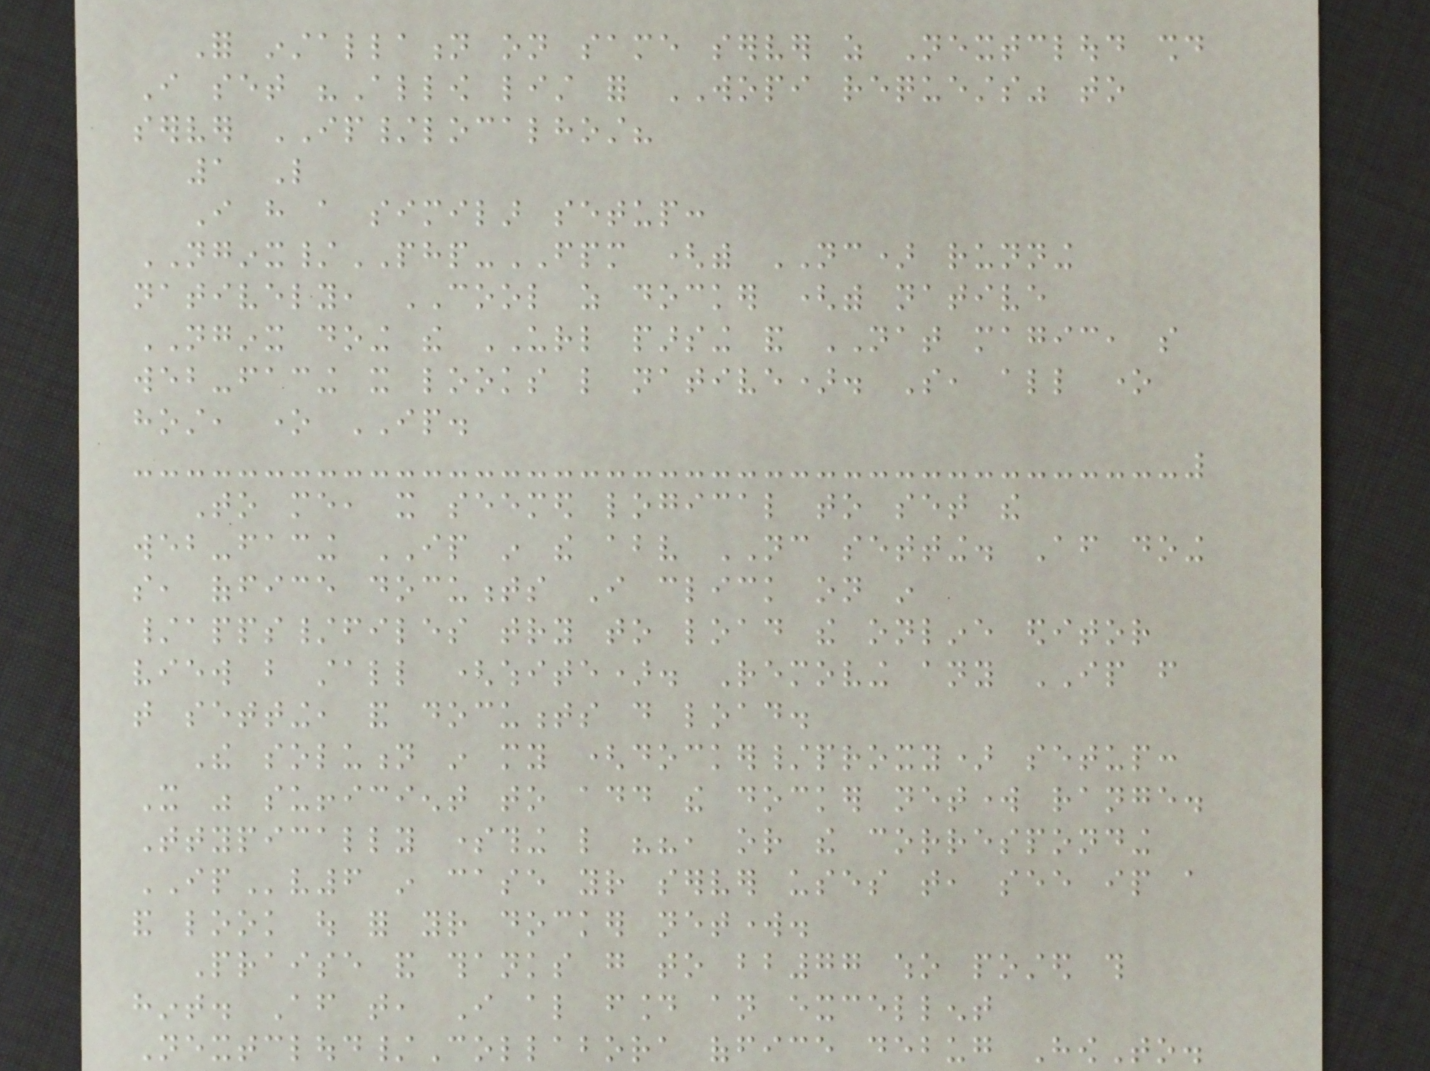For installation on same server as Nextcloud should
I set "Allow list for WOPI requests" to
server IP/localhost?
1 Like
I have a similar setup:
NGINX/PHP-FPM (with NC) running
natively, COOL as docker (with native
NGINX doing the URL parsing and NAT magic, so
web-facing it looks like native). So, all one
host, one IP.
To me, it seemed logical to set the
web-facing IP in the above NC setting. After doing
so, office documents I click on in
/apps/files try to load the online editor
view but stall (white). Removing any IP from
that setting, and documents do load.
The solution in my (docker/proxy) setup:
It was sufficient to add the docker network range.
Ttypically something like "", or the corresponding
IPv6 in case your server uses that, see ip a
and look out for your docker network.
Praise and thanks go to bb77 who posted this
hint. After that, I also found an excellent
Nextcloud/Collabora office debug HowTo.
